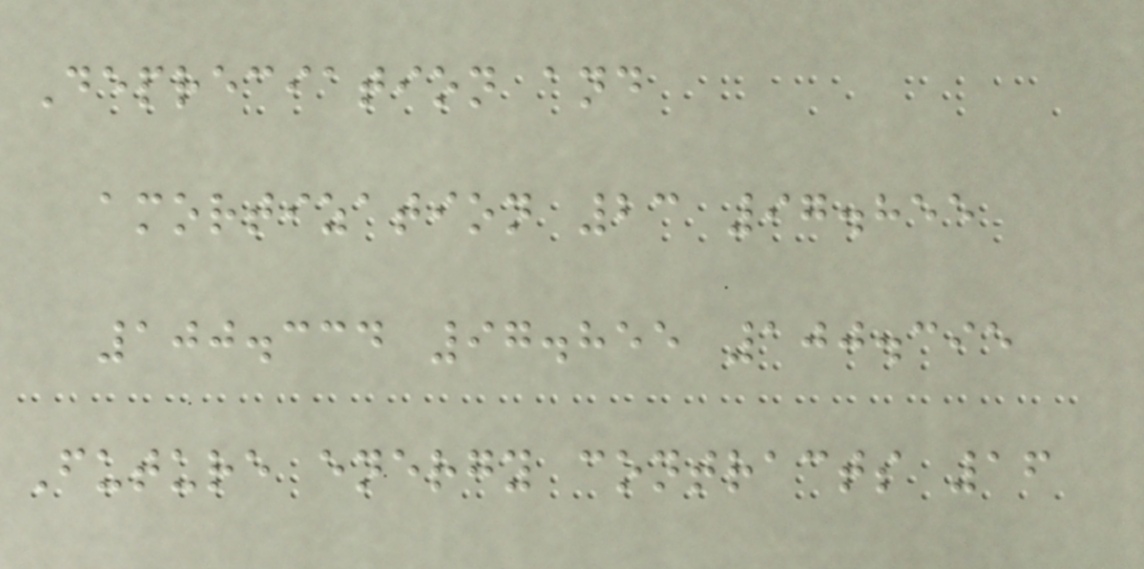Depreciation and
amortization 23 97.855
100.334 97.855 100.395
Future energy contracts 16
